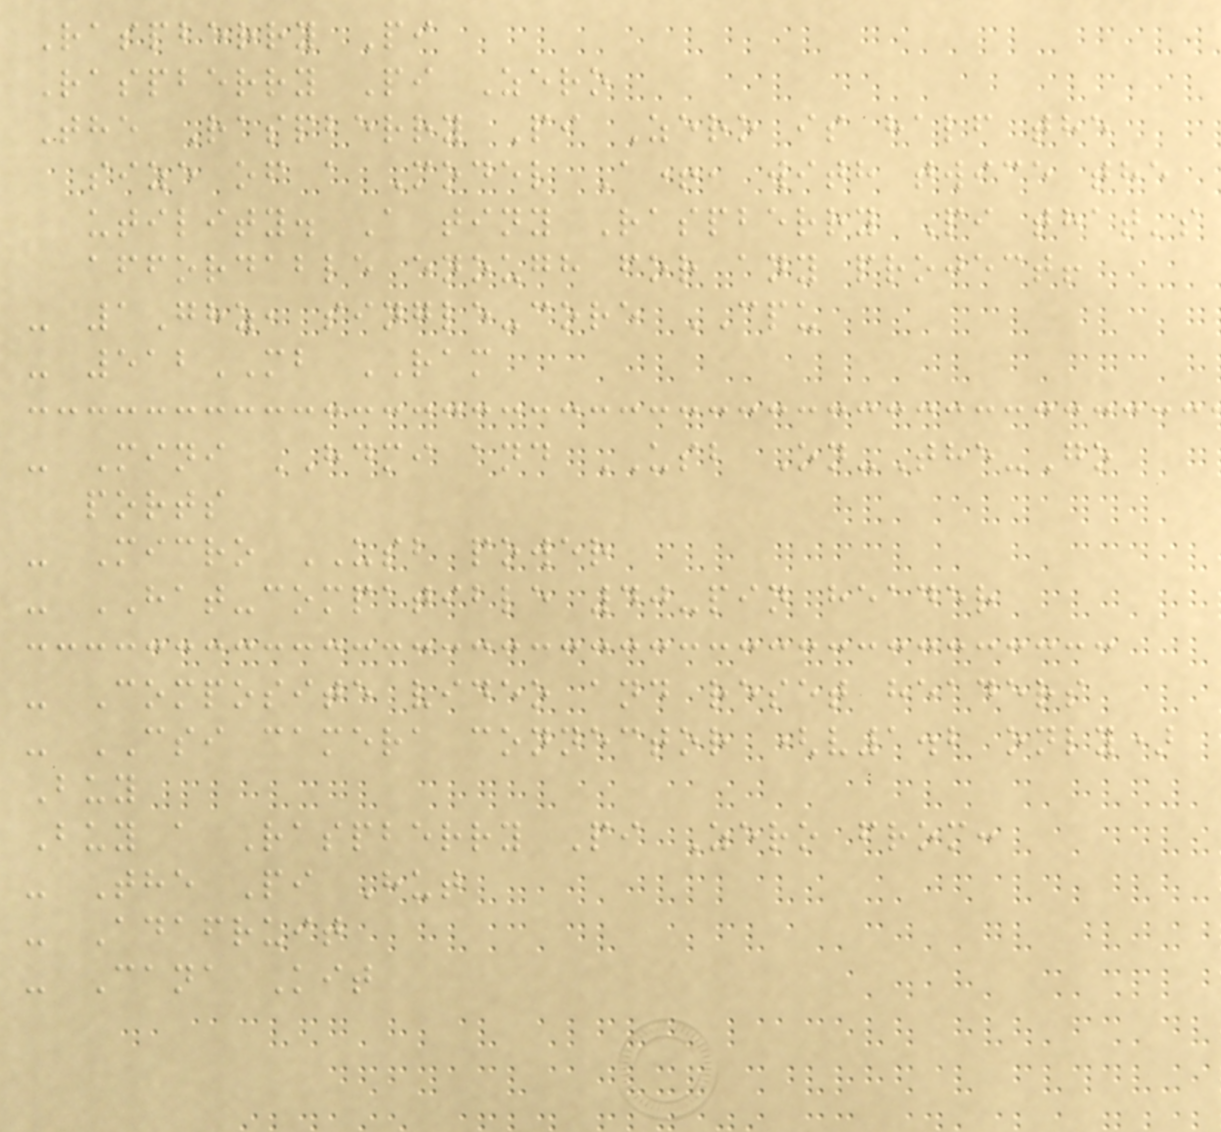Raspberry Pi
Raspberry Pi Zero
The Raspberry Pi Zero is half the
size of a Model A+, with twice the
utility. A tiny Raspberry Pi that's
affordable enough for any project!
- 1Ghz, single-core CPU
- 512MB RAM
- Mini HDMI and USB On-The-Go
ports
- Micro USB power
- HAT-compatible 40-pin header
- Composite video and reset headers
- CSI camera connector (v1.2 only)
Buy
Buy a Raspberry Pi Zero from:
- The Pi Hut
- Adafruit
- Cana Kit
